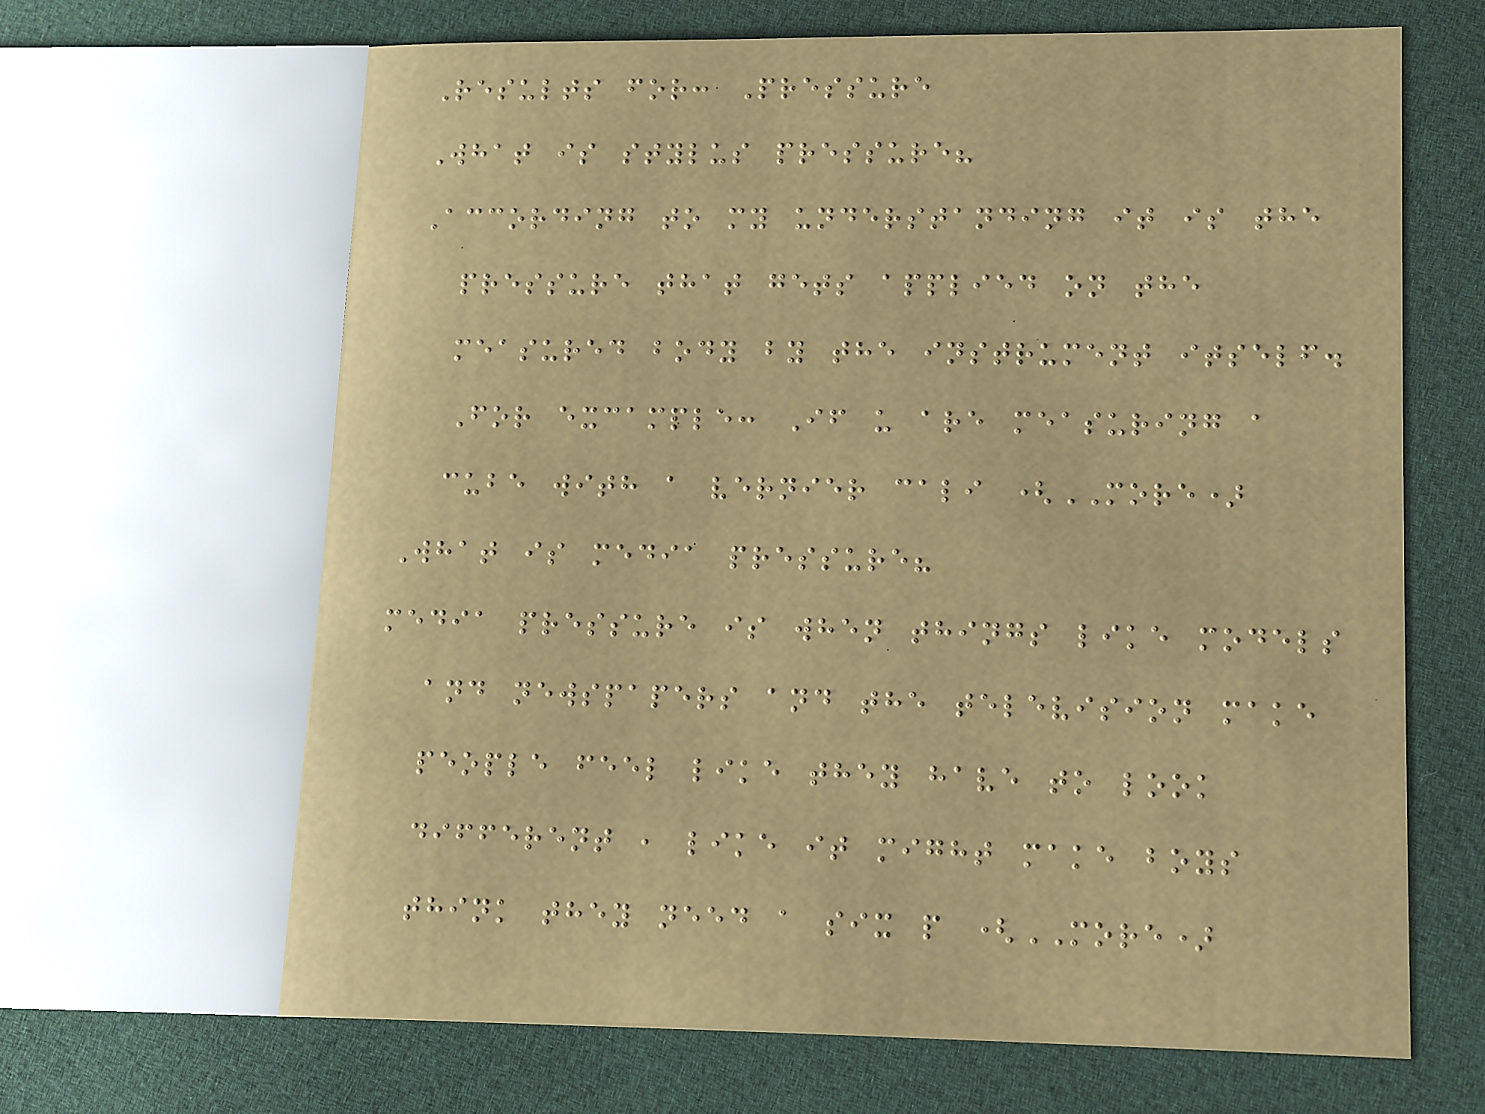Results for: Pressure
What is stylus pressure?
According to my understanding it is the
pressure that gets applied on the
measured body by the instrument itself.
For excample: If u are measuring a
cube with a vernier cali (MORE)
What is media pressure?
media pressure is when things like models
and newspapers and the television make
people feel like they have to look
different , like it might make boys
think they need a six p (MORE)
